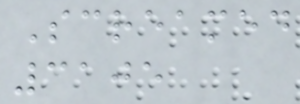Screamed
3105
